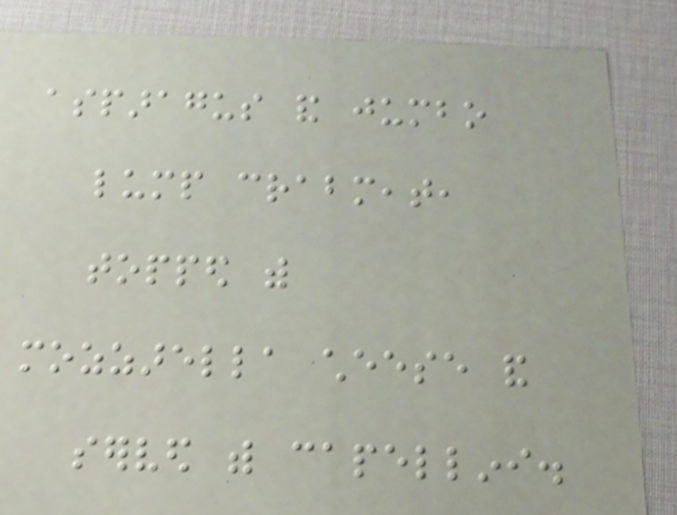asparagus and jumbo
lump crabmeat,
topped with
mozzarella cheese and
served with capellini.
